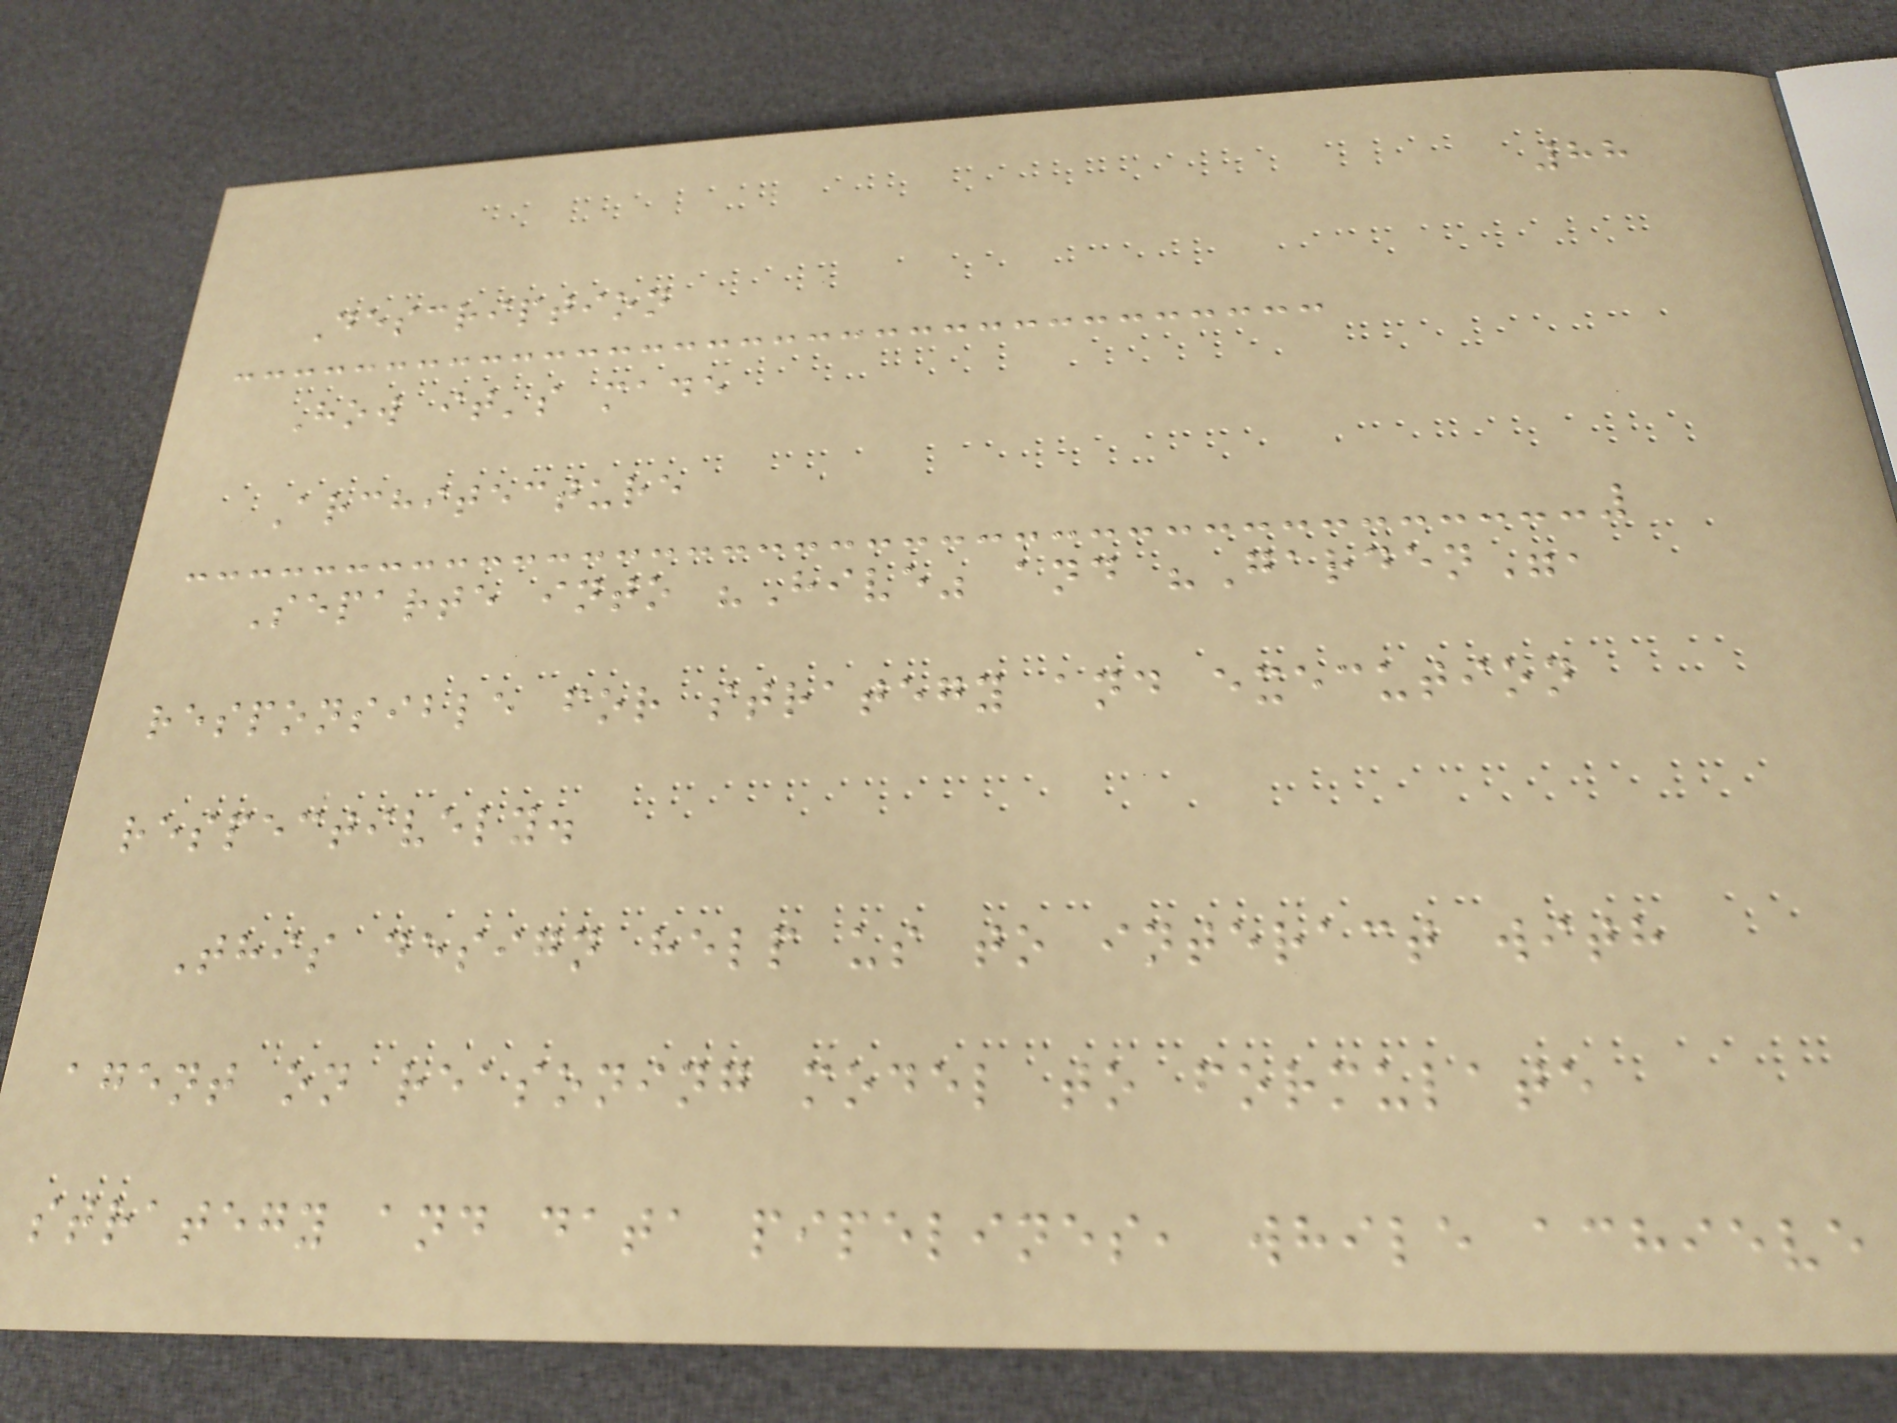88
Description
How it's made
Architecture
Separte into "Hive" and "Garden",
responsible for strategy and execution
respectively.
This design help us to interact with
agent on reasoning model to formulate
strategy and data pipelines, while achieve
